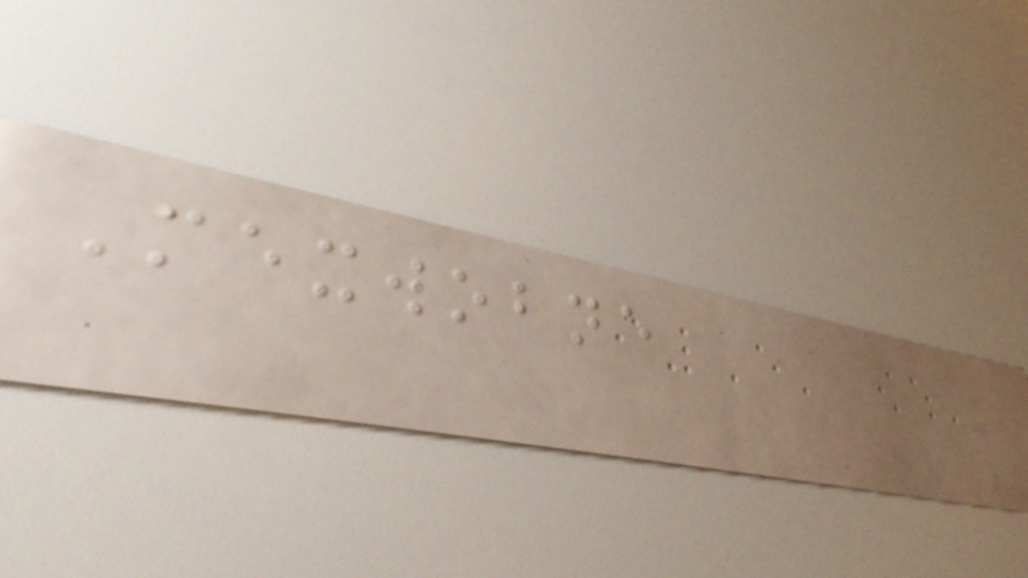Mexwobne
